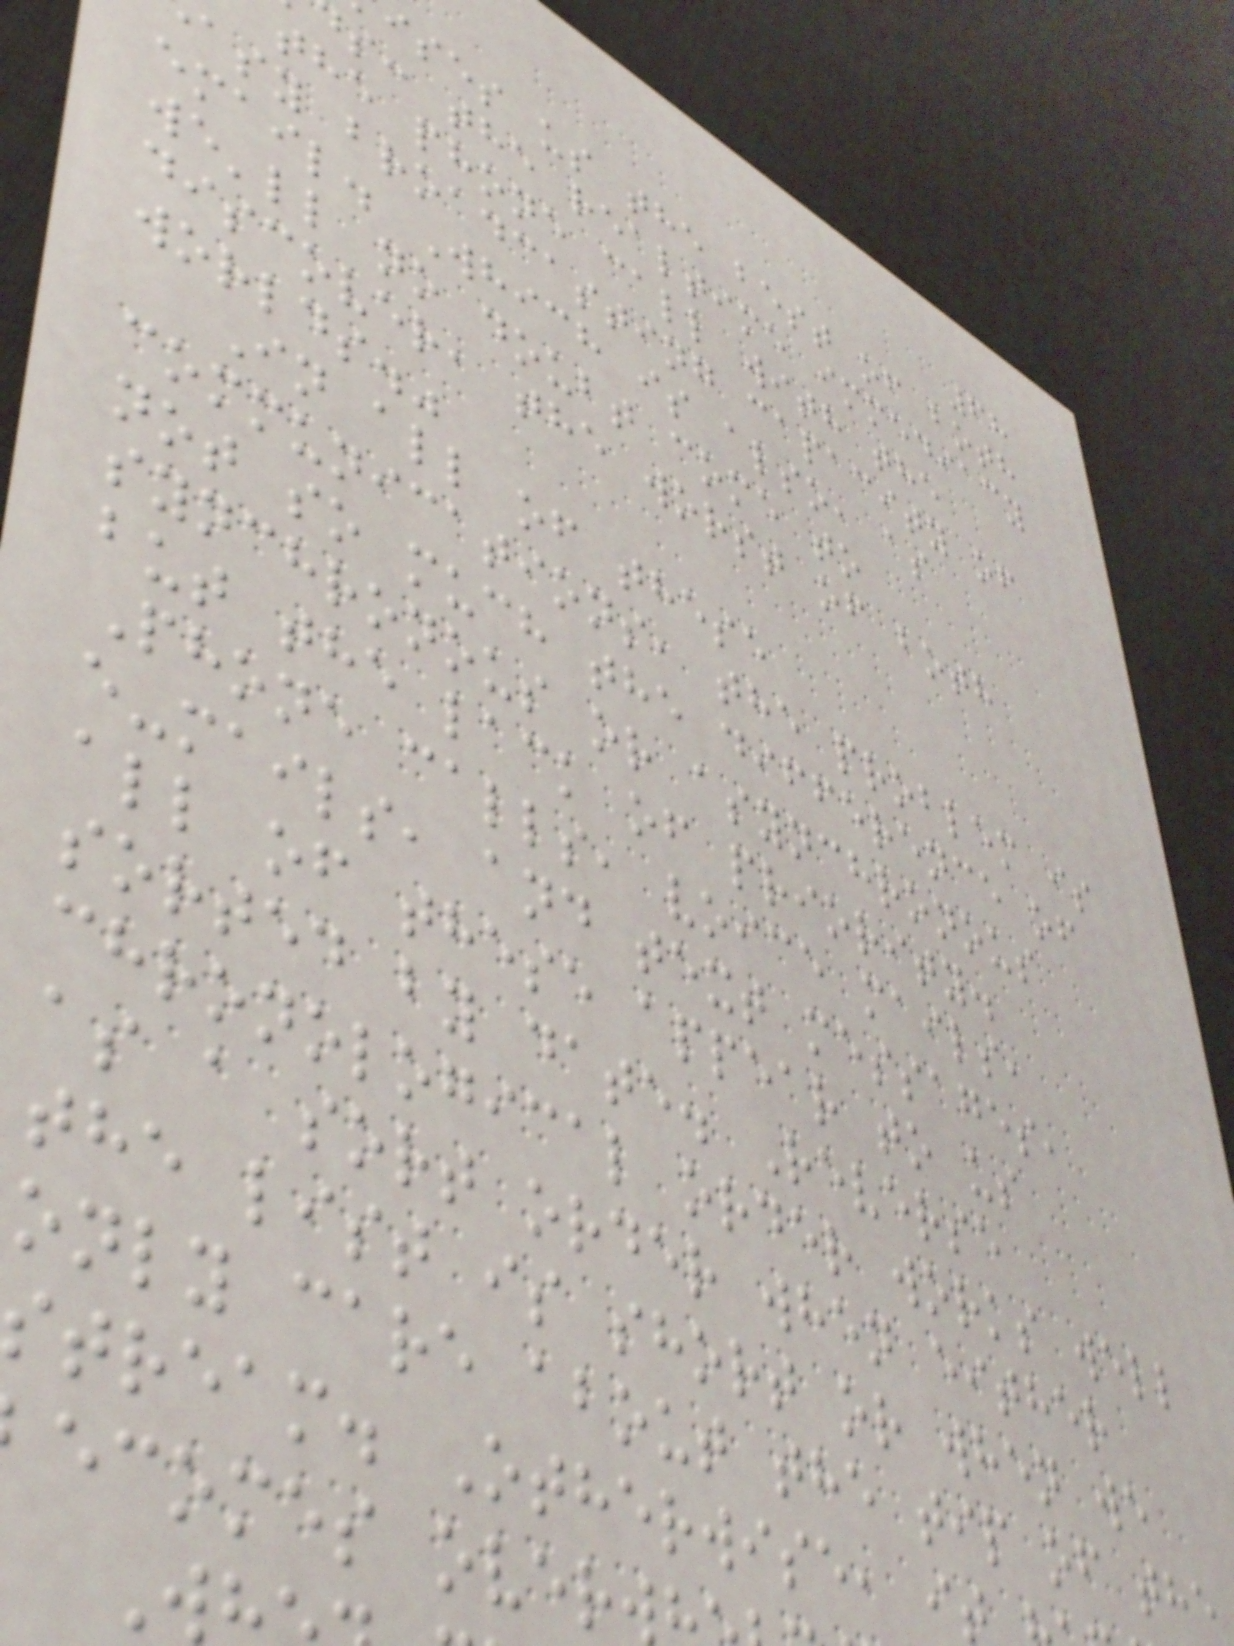68
ises us the best of both
s: the realtime immediacy
the phone call with the
asy broadcasting capacity of
email. Which is also, as
we'll no doubt come to
discover, the worst of both
worlds."
In all of these
communications, the problem is
not so much the difference of
synchronous or asynchronous
but the lack of priority.
Phone calls, voice mails,
e-mails, and text messages,
all of these appear to us
sorted by date. Reverse
chronological order works well
as a sort order when either
the list is short or when we
only care about the tip of the
stream. Otherwise, it
ecomes overw
